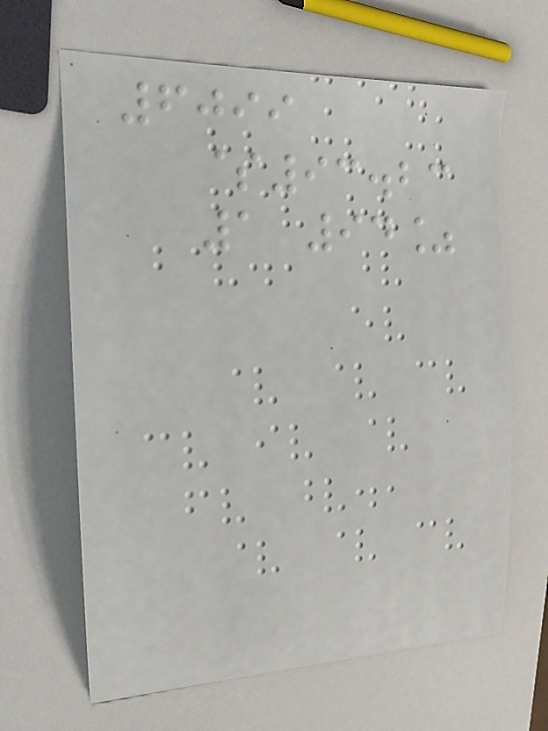6099
$93.23
1 94%
